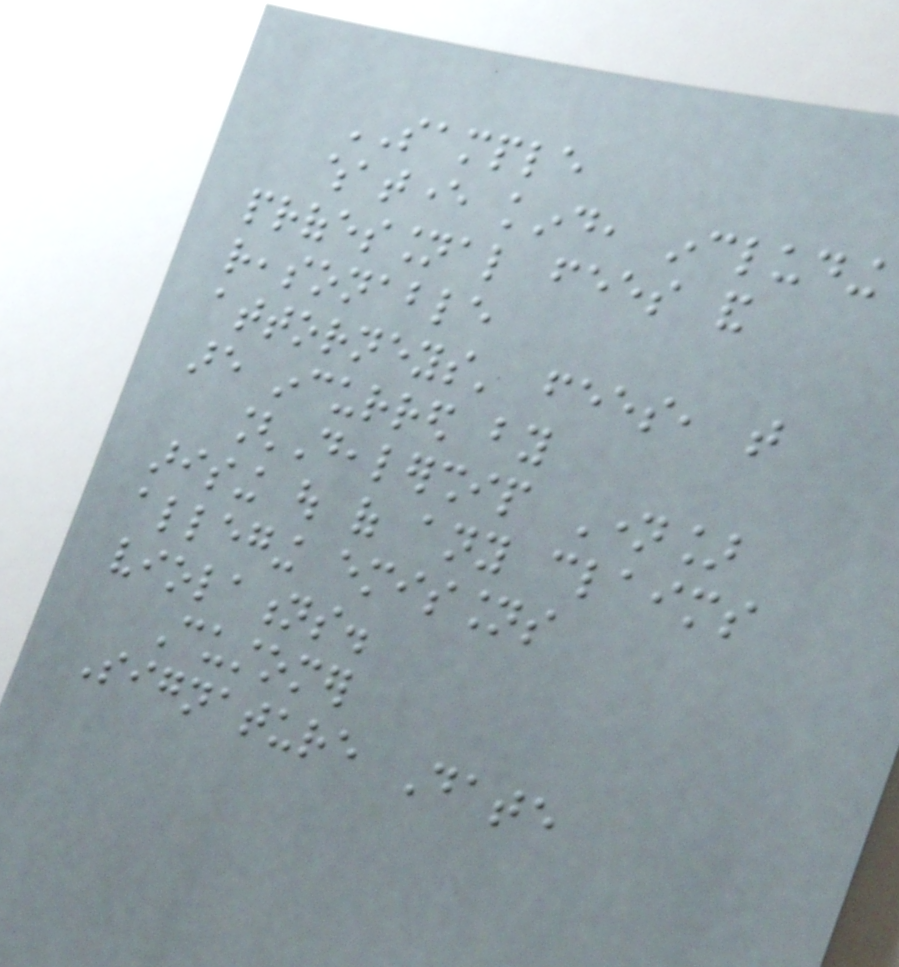SAMPLE
whatever kind, including
professional fees and
reasonable
attorneys' fees, that
are incurred by
[Dealership Name]
arising out of any claims
alleging emissions
violations.
Customer
Signature Date
